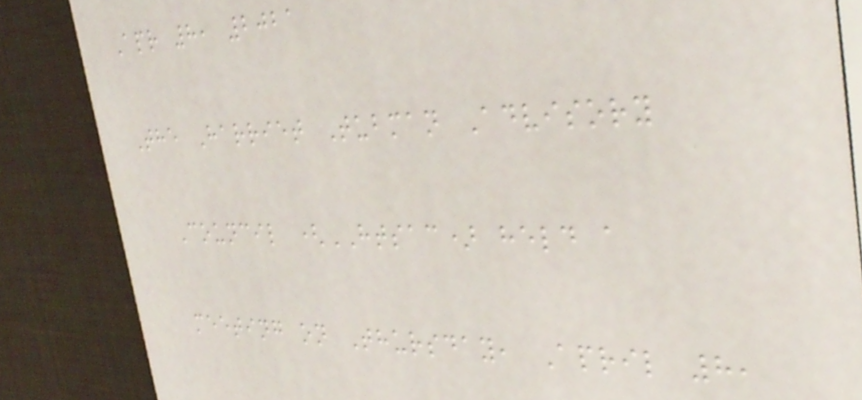Apr 8, 2021
The Harriet Tubman Advisory
Council (HTSAC) held a
meeting on Thursday, April 8,
